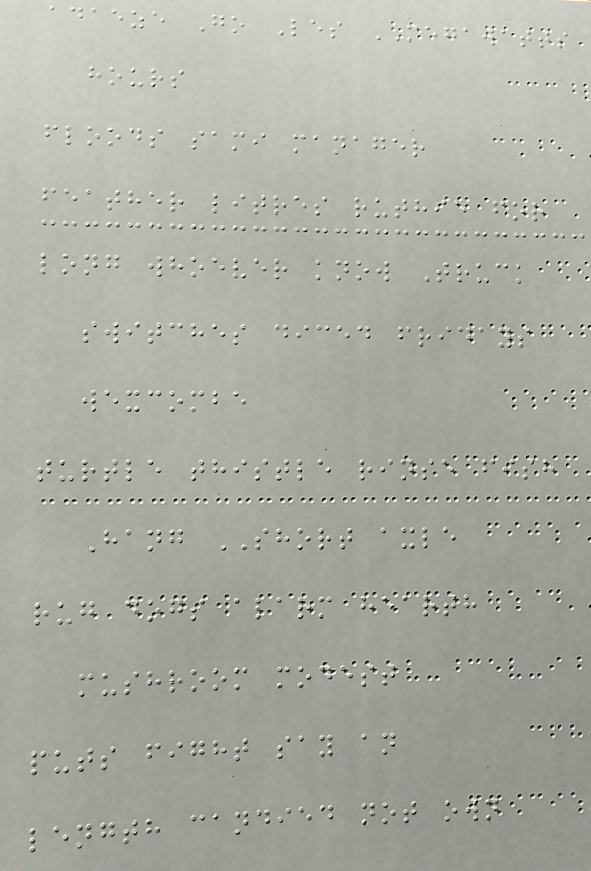adaeze Go Les MEGAWATTS
hours
floods sami manager
feather litres ruthie for
long whoever know Truck
switches diced fridays
wexcombe
turtle thistle rinse fish
Hang SHORT axle
rug dogs alarm hearth
mushroom modest
puts fight say an
length candied not own
